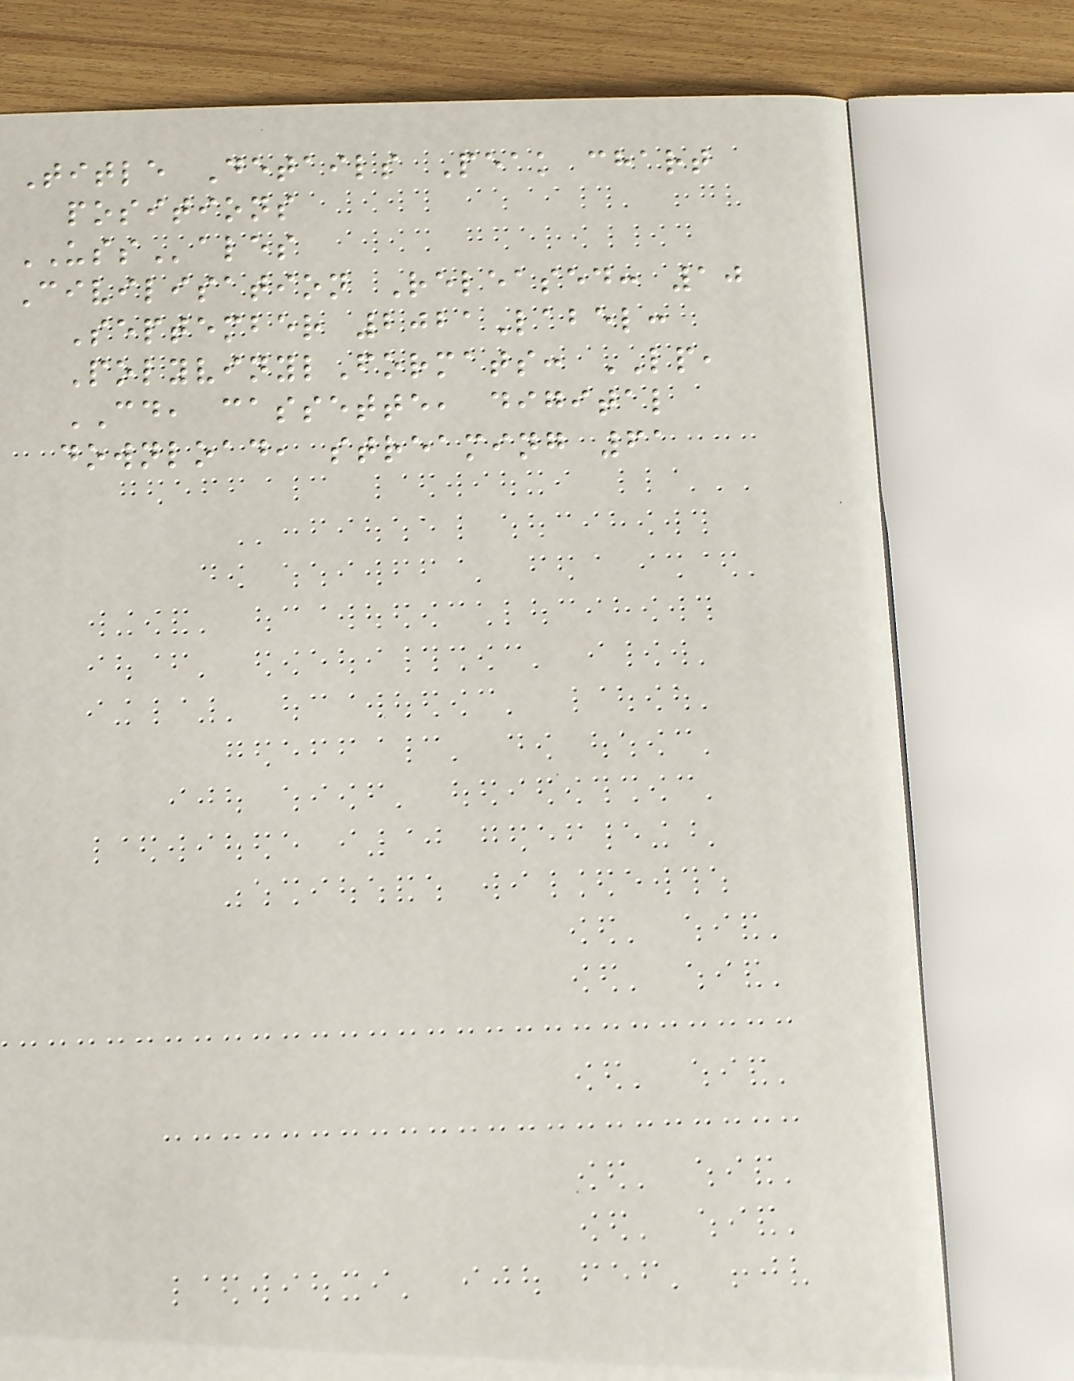Title Details Peak chart
positions
USSales
Civilisation Released: 10
September 2021Label:
PolyvinylFormats: LP,
CD, cassette, digital
download, streaming 61
